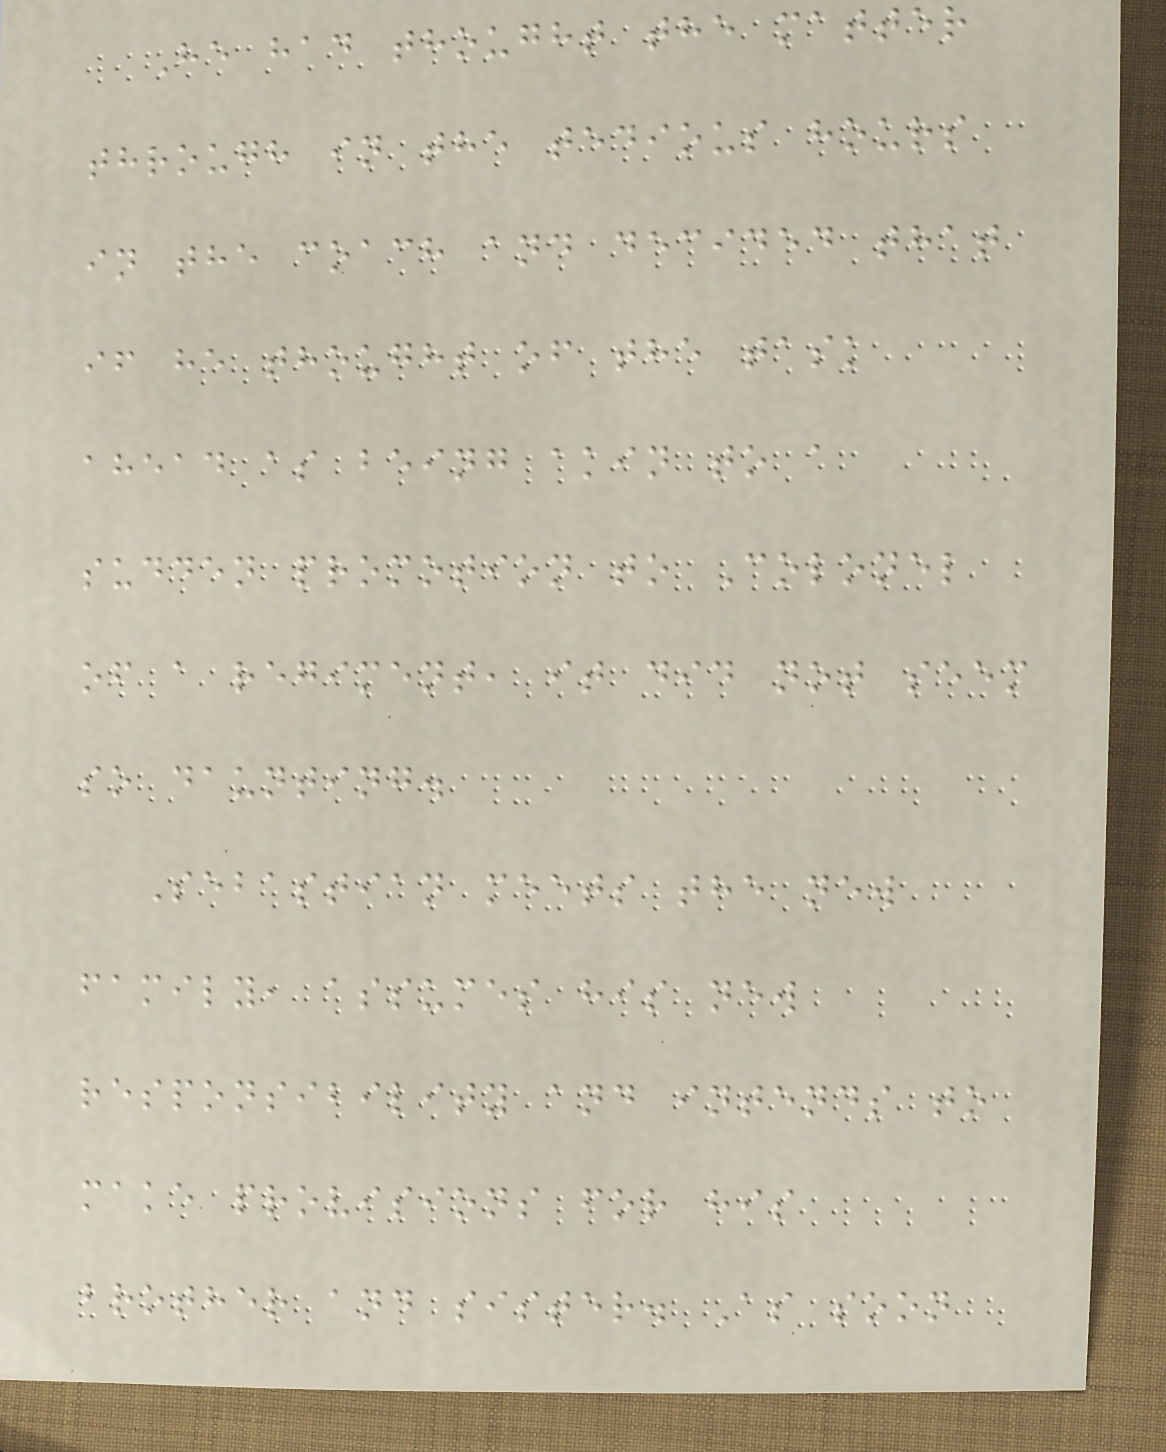He had thought the matter
through in the tedious hours
in the coach and decided that
if he thought of the task
ahead as being akin to a
sudden promotion to Colonel
of a regiment, it did not seem
so daunting.
Sebastian meets the new
family, assumes his new
responsibility and intends to
make provisions for his
brother and sister. As soon
